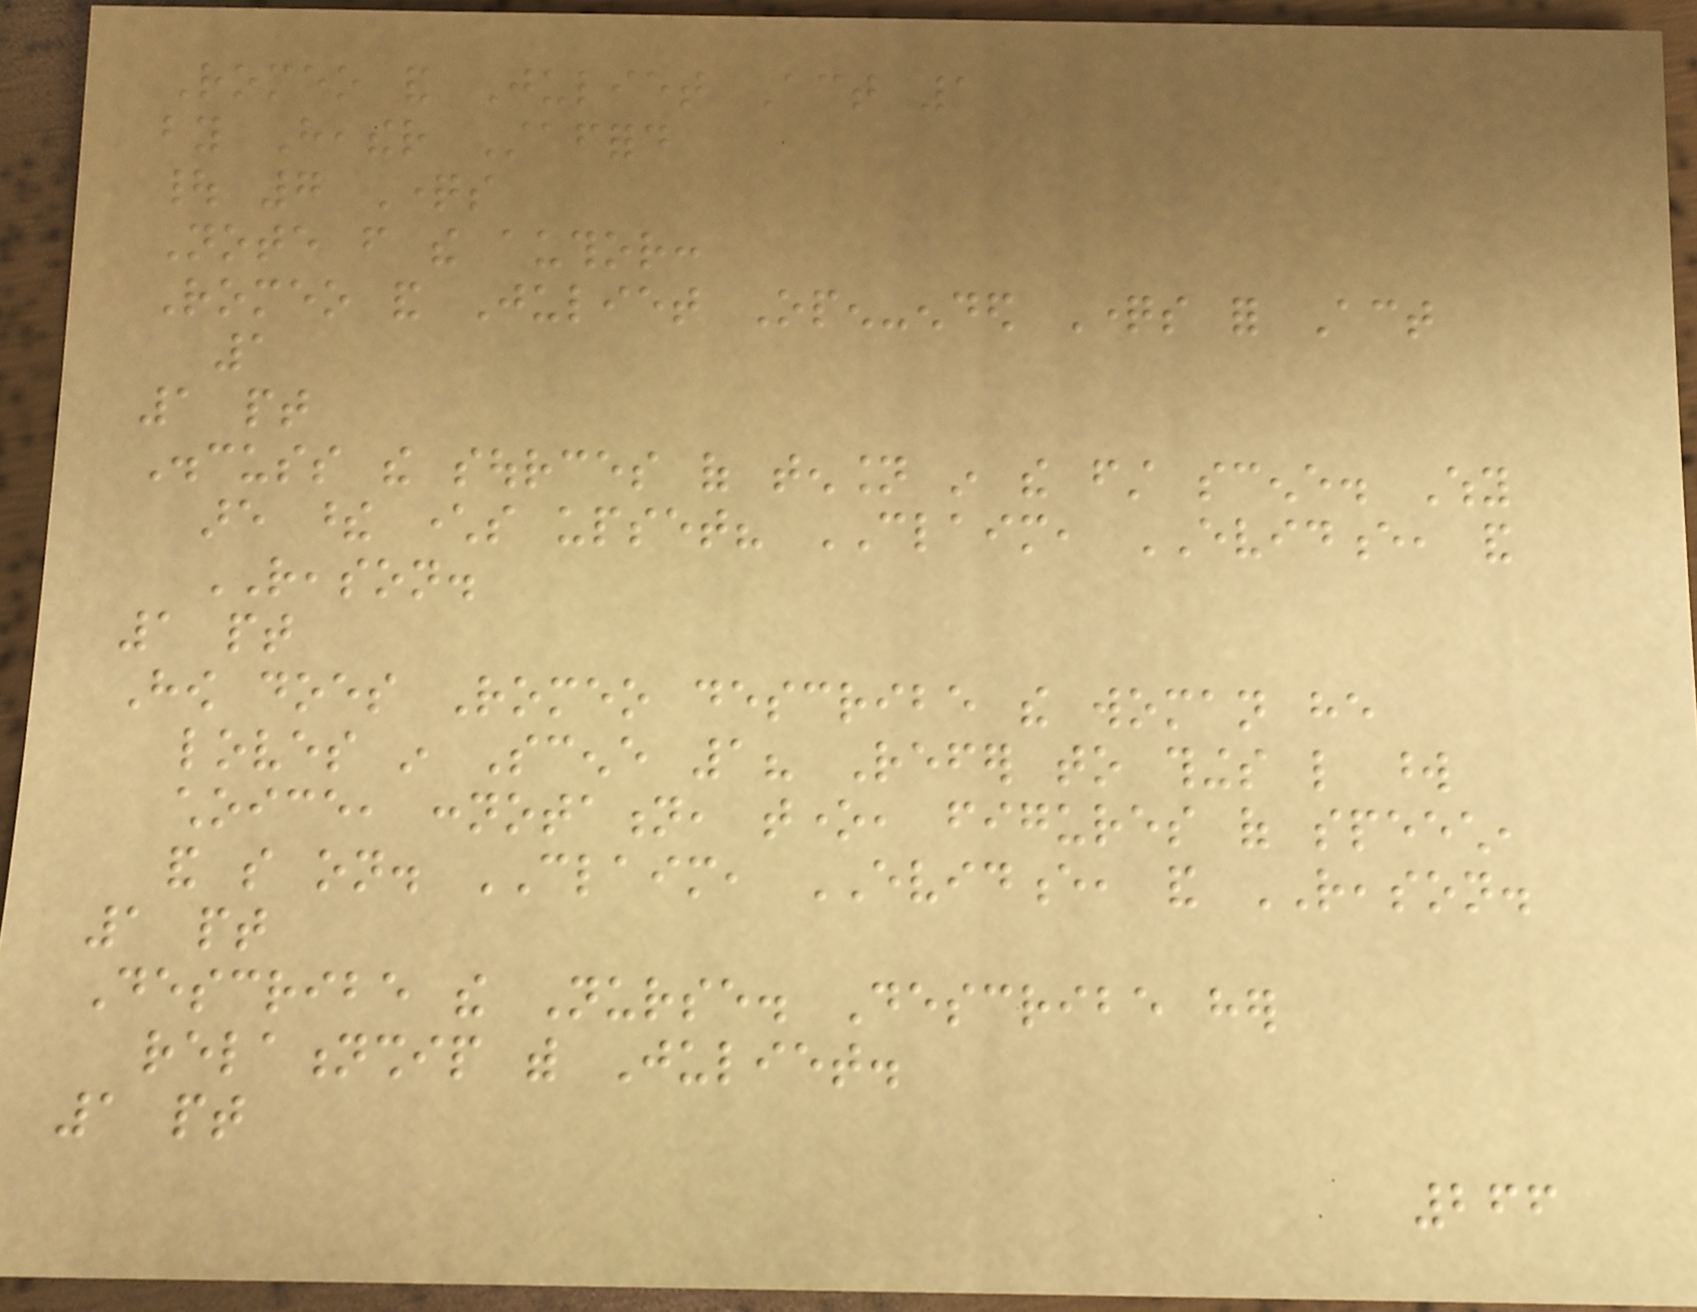Romeo and Juliet Act 1
by Heather Stafford
| 7 Questions
Note from the author:
Romeo and Juliet Open-ended Questions for Act
1
1 pt
Discuss the sources of tension in the first scene. Why
are these characters upset? CLAIM, EVIDENCE, and
REASON.
1 pt
How does Romeo describe the woman he
loves in Scene 1? Refer to things like word
choice, connotation, tone, figures of speech,
and so on. CLAIM, EVIDENCE, and REASON.
1 pt
Describe the Nurse. Describe her
relationship with Juliet.
1 pt
266
